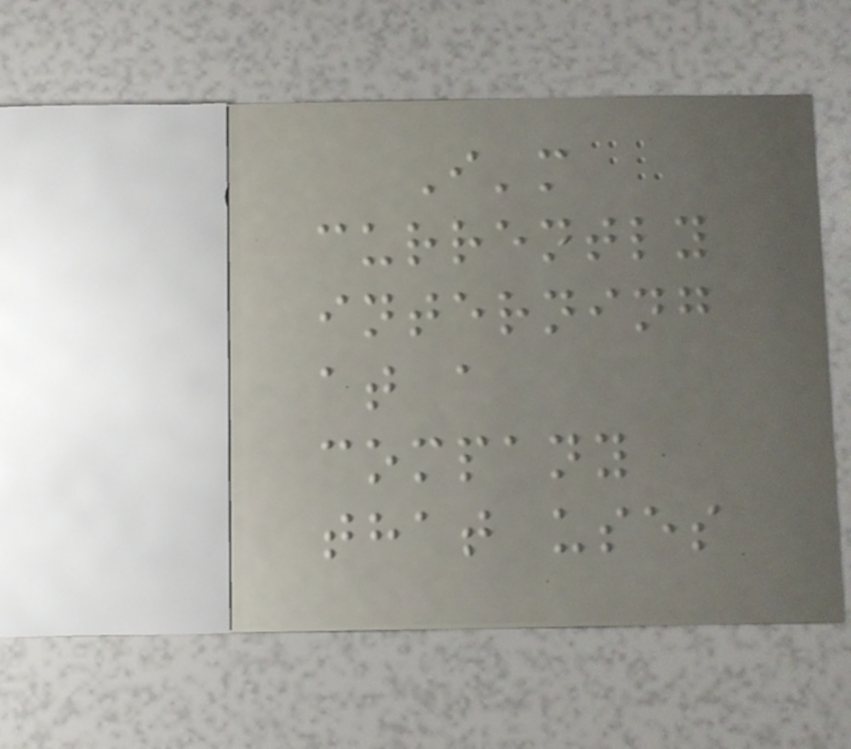I'm
currently
interning
at a
company
that uses
